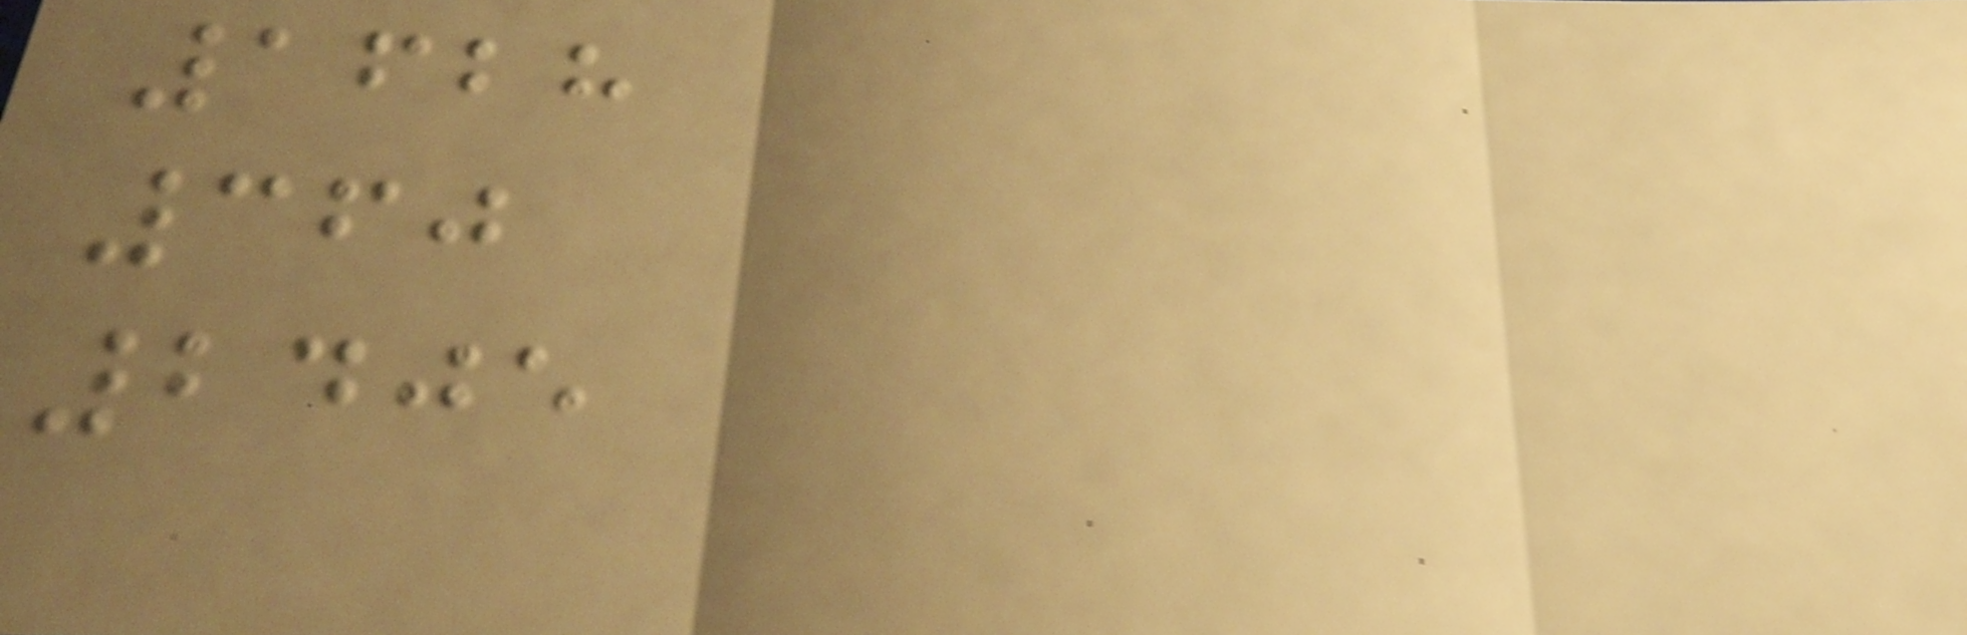1628
360
2405
